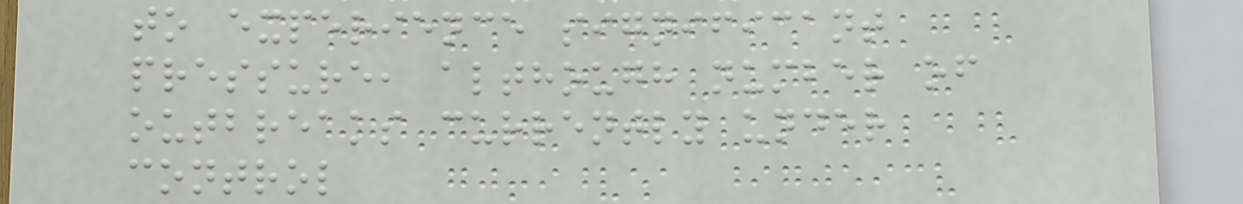to experience significant
pressure, although number of
outbreaks currently under
control
